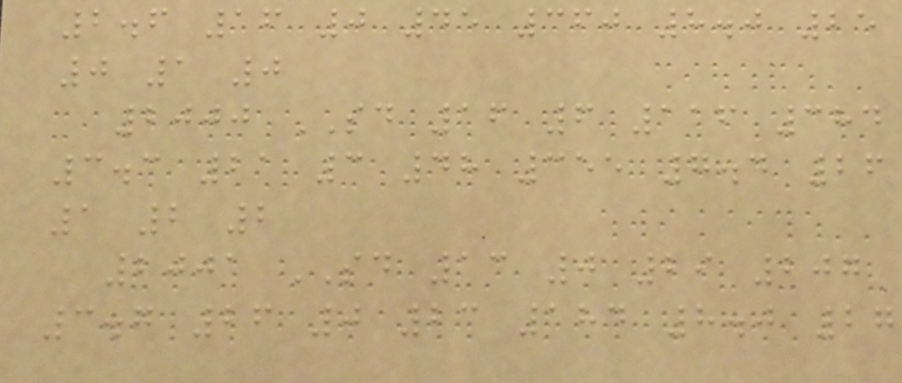2.6 16 0 45 360 8.0 25
0 1 0
2000 SD 16 6 116 384
3.3 21 3 48 355 7.4 26
1 2 2
2001 SD 13 0 29 207
3.7 26 0 23 184 8.0 27
